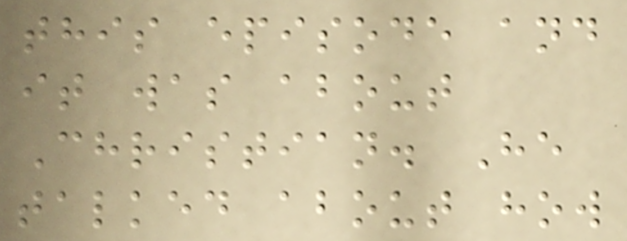this episode and
it was about
Christian. He
talked about how
